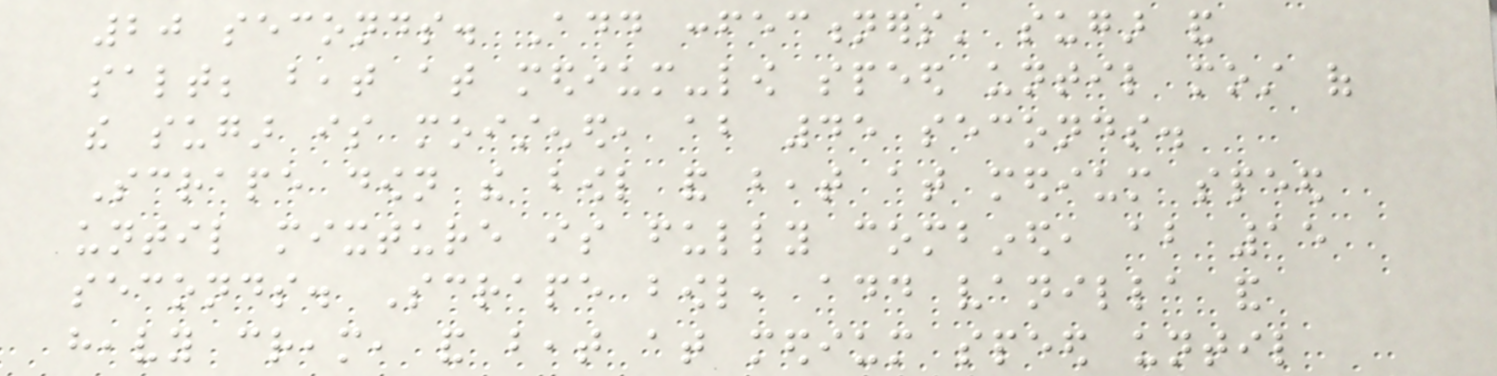20 seconds. Add confectioners' sugar and
salt; beat at medium-low speed until most of
the sugar is moistened, about 45 seconds.
Scrape down the bowl and beat at medium speed
until mixture is fully combined, about 15
seconds. Scrape bowl, add vanilla and
heavy cream, and beat at medium speed until
